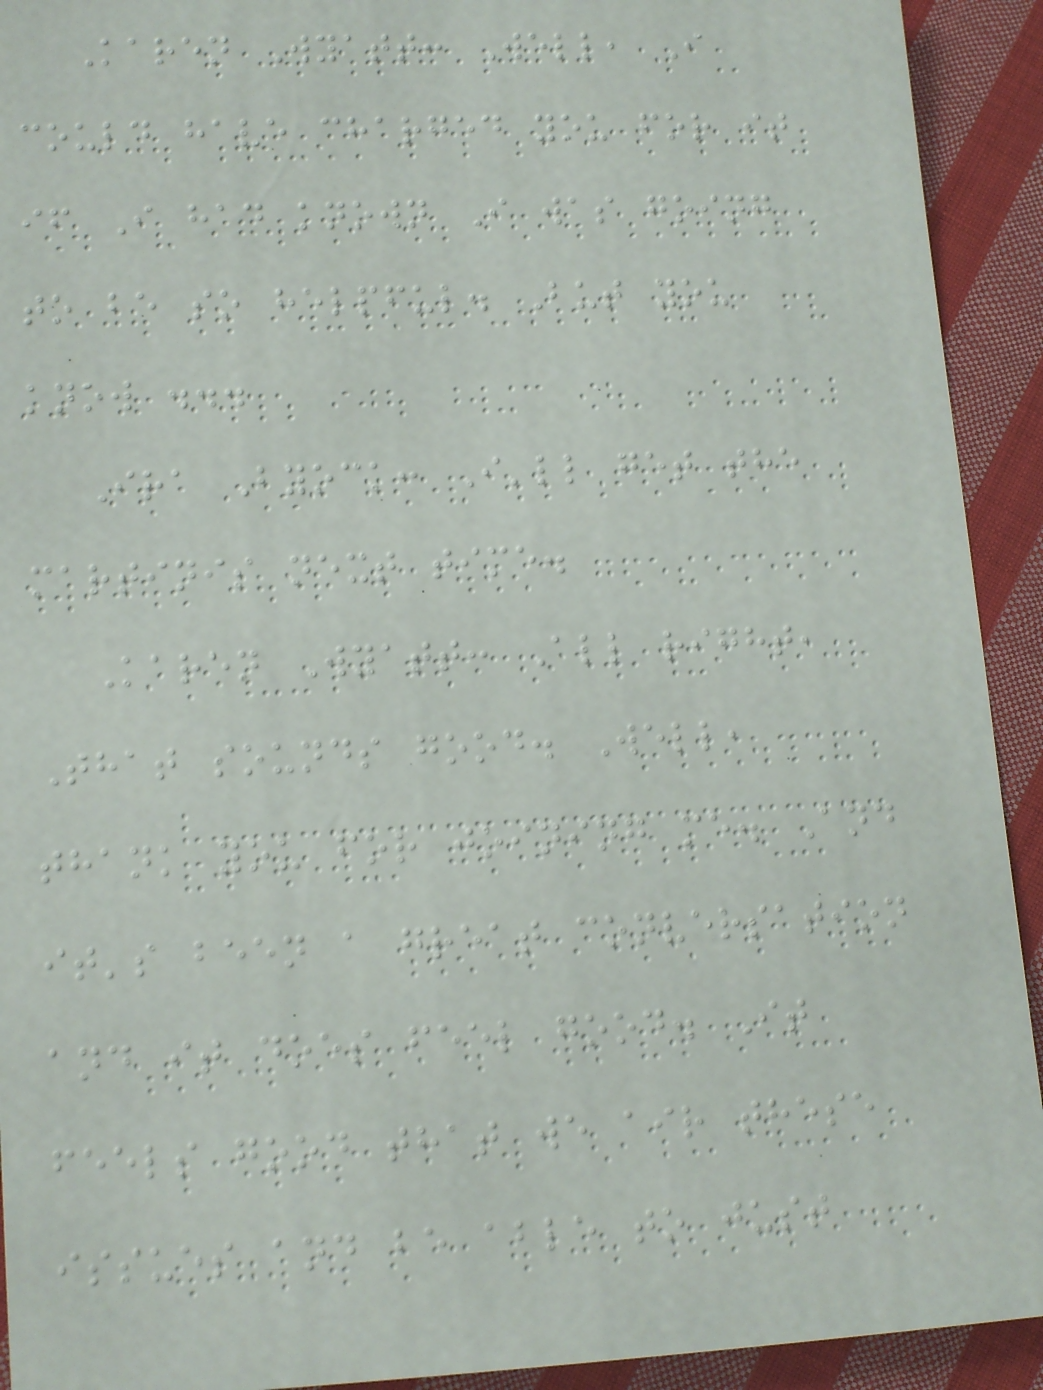Karen Wyatt: Well, I
could have charged you for it
if I had known I was going
to be so helpful. But you
know ...
Ira Byock: I'll get the
martinis next time.
Karen Wyatt: All right,
That sounds good. Well,
thank you for joining me. And
it's been a great conversation
and it does feel good. It
feels good that we air these
issues and be able to just
